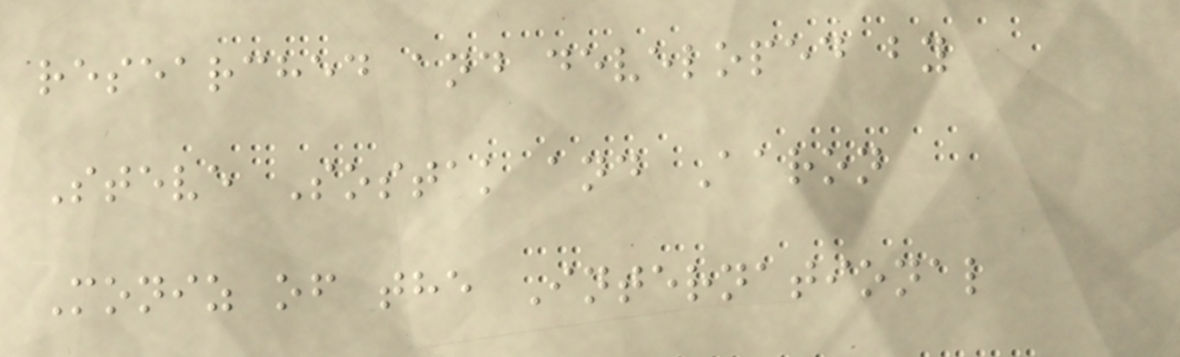researched and developed by
Steve Sostak and Aaron
Moniz of the International
